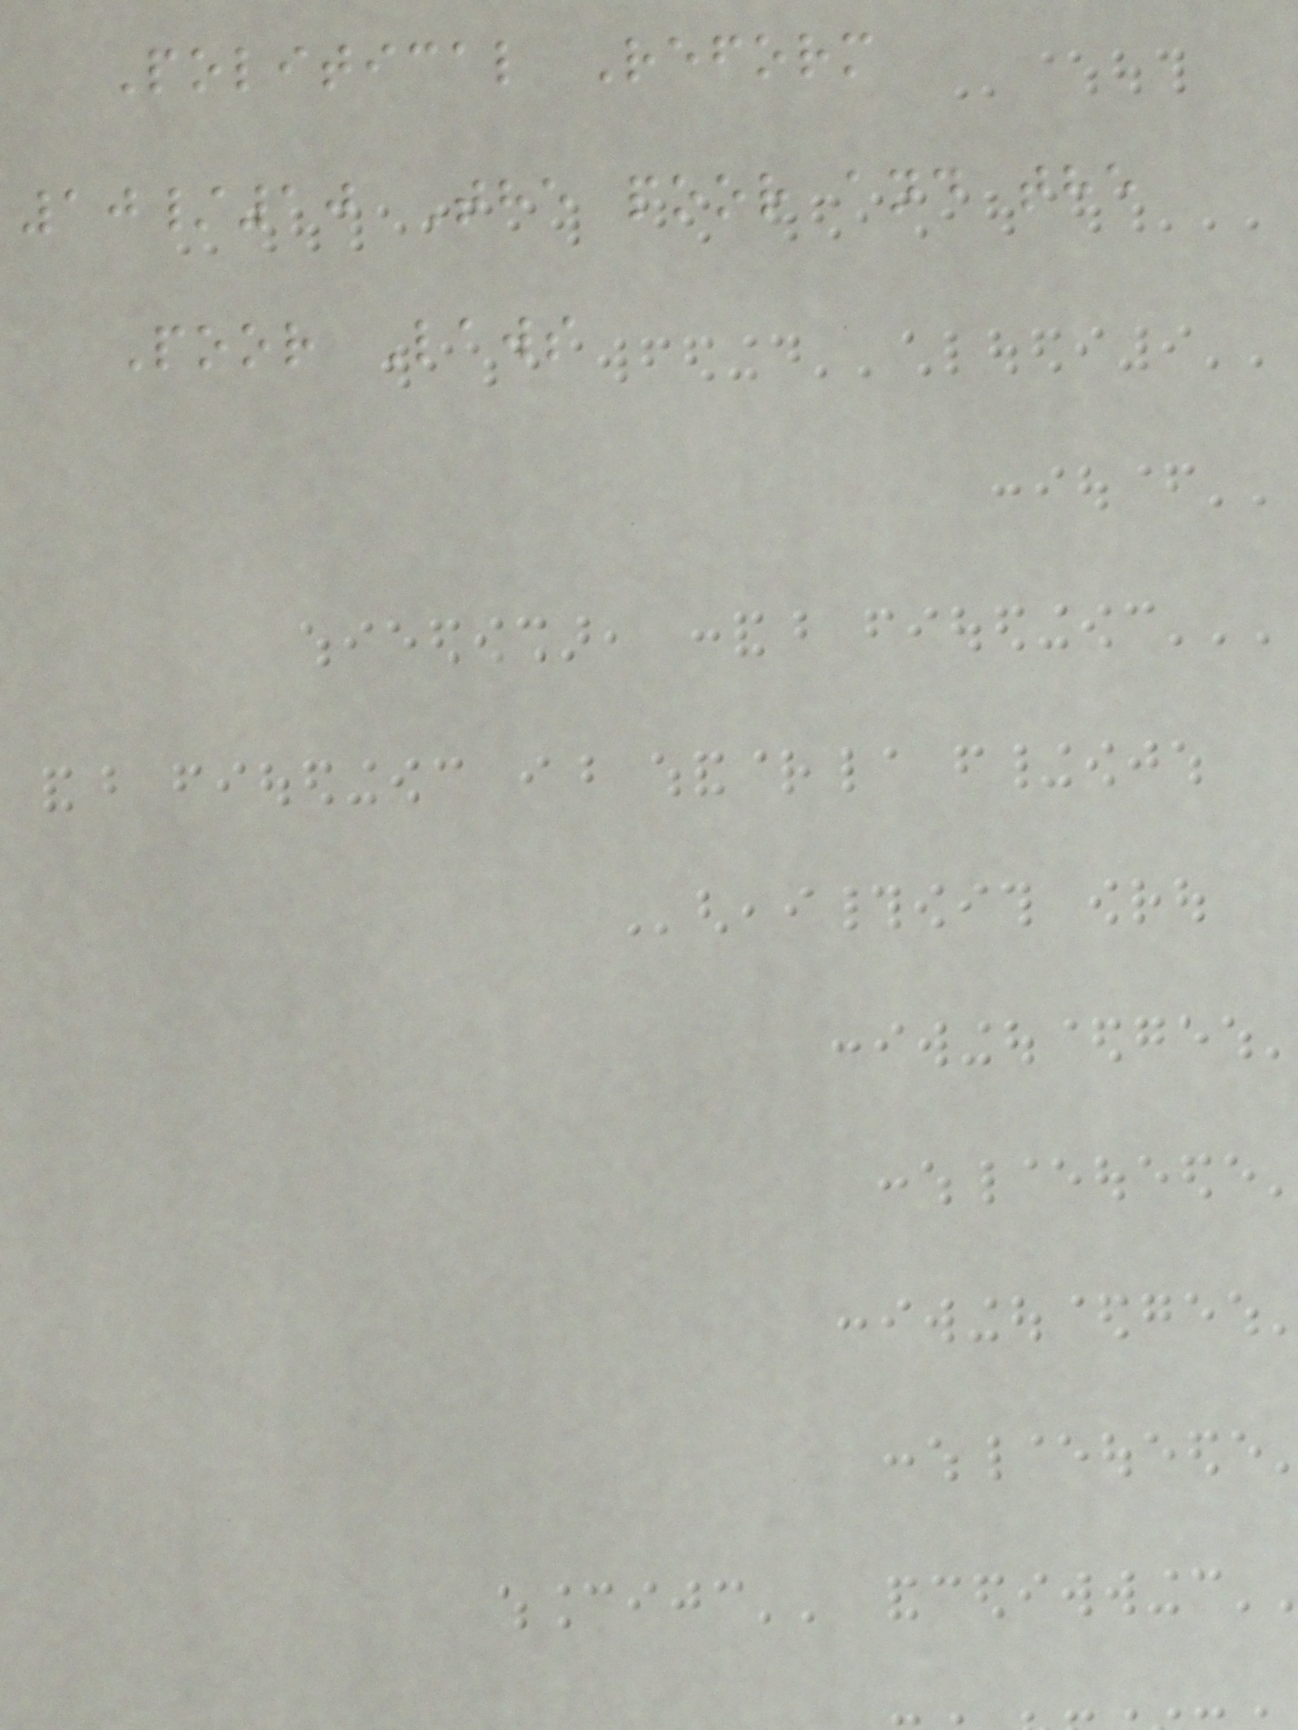Political Reform
10/10 The poor and the
Poor Laws
